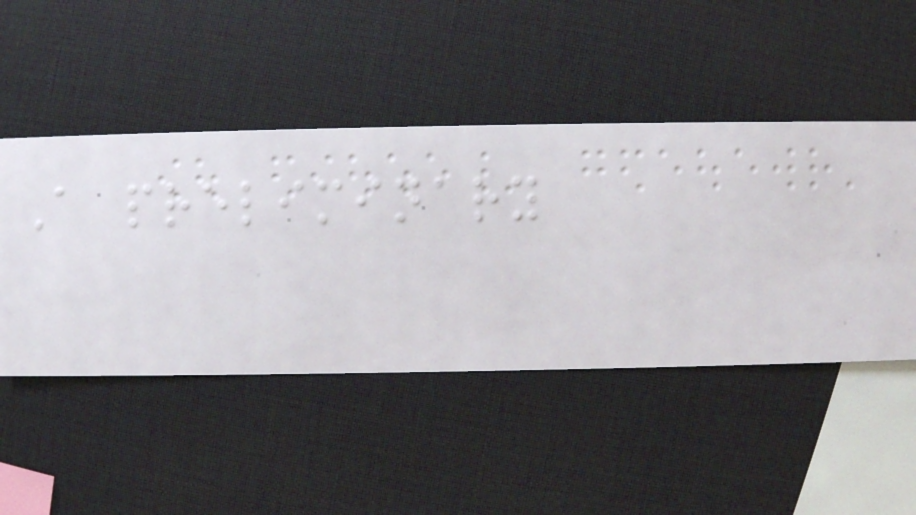A preliminary
